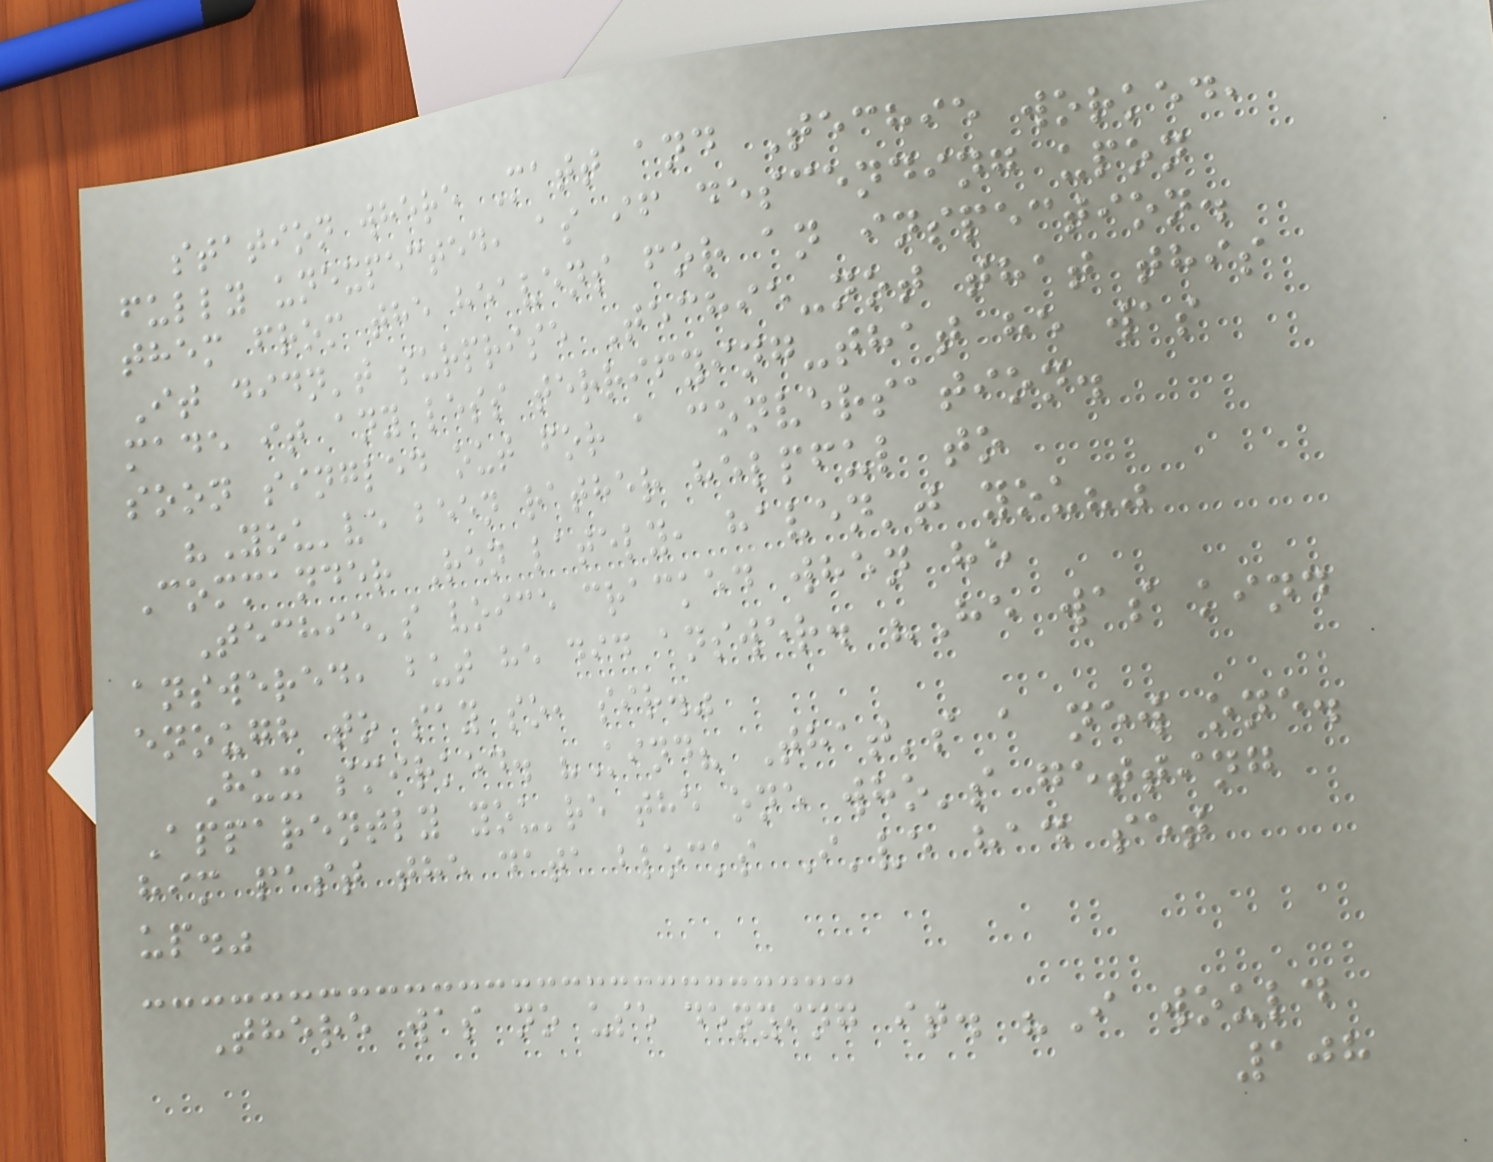station where Matt and Techie worked,
fully unexpected, as if descending upon
them from the heavens for an inspection.
It didn't surprise Techie-not that this
made it any less terrifying-that he was
soon singled out for a conversation.
"You've been rather helpful to
Commander Ren lately, haven't you?"
Techie's voice cracked when he
answered, but he did answer. "He was kind
enough to say so, sir."
Hux smirked. "Kind? That's a new one.
Apparently you're the one who's getting
him past the data blocks I've had set
up."
There was no use denying it. "I would
108
